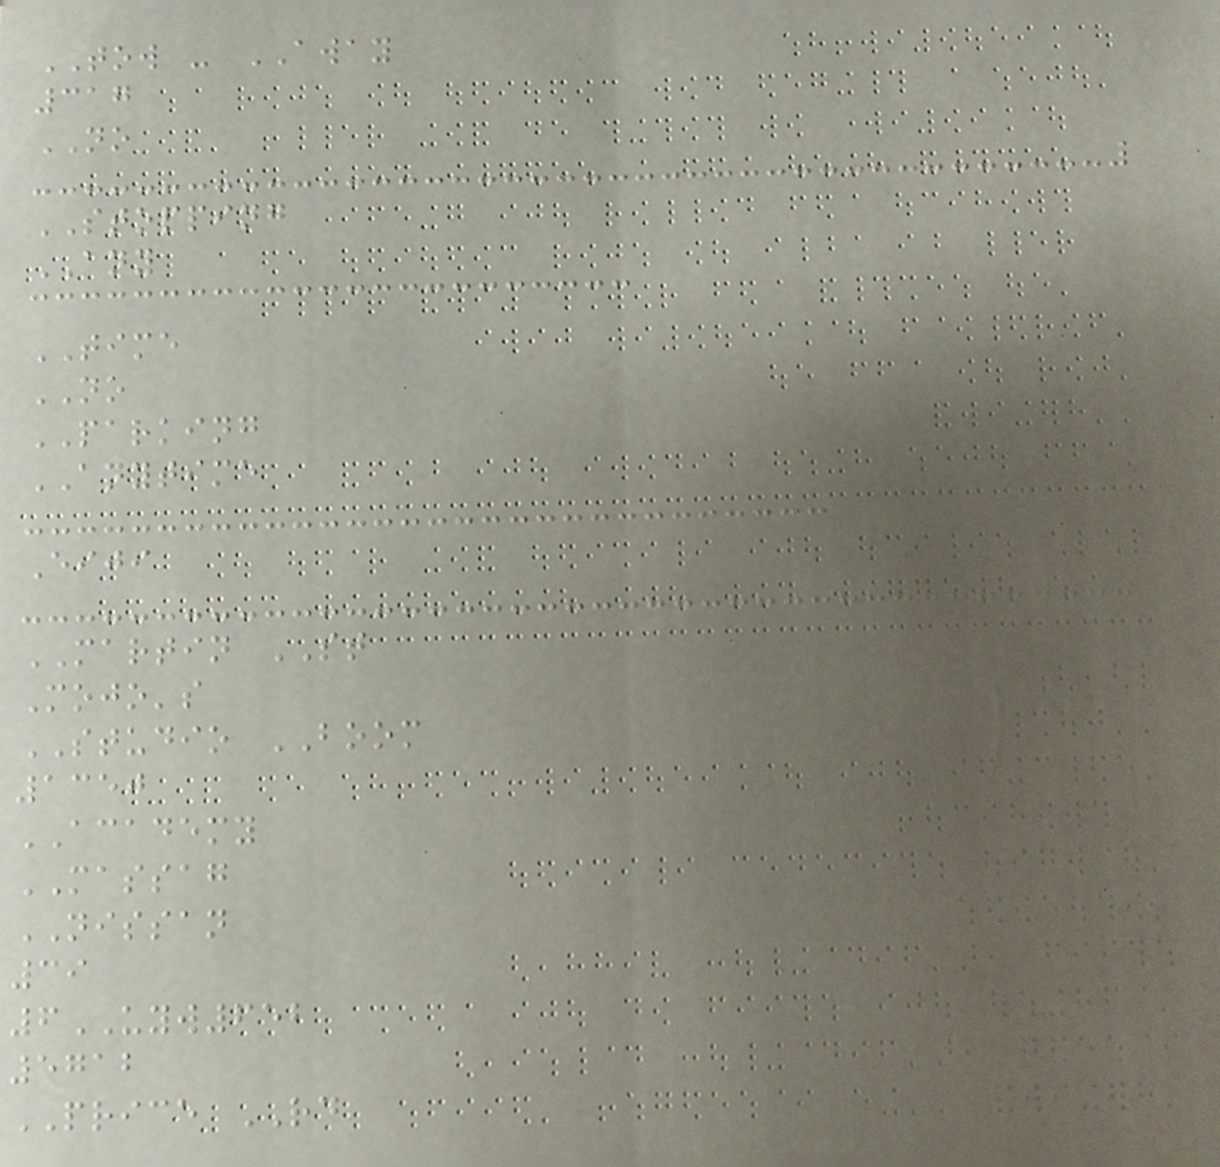TOW - AWAY
317
NO
STOPPING
ANY
TIME
NO
PARKING
ANYTIME
Eiji
MARTIN ST
Mojo's
STUDIO BOOM
1350
ACADEMY
MASSAG
NISSAN
39
6UYW652
5712
PRICE RD
